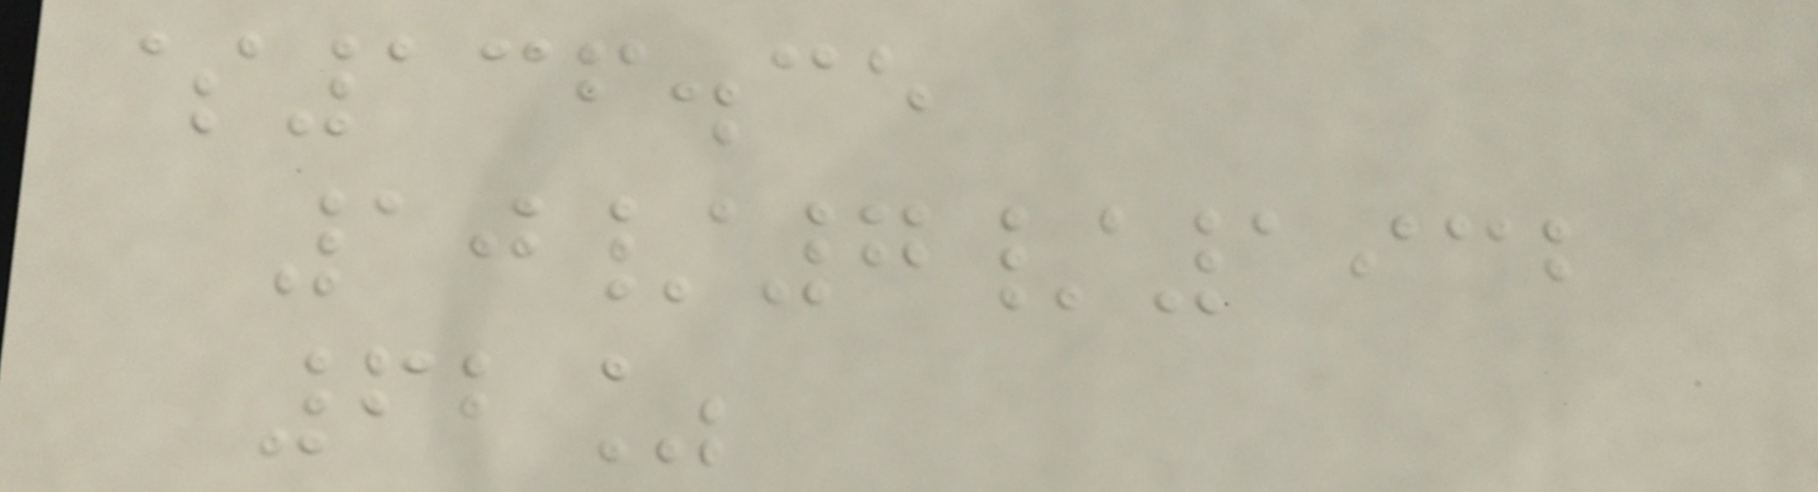$136.35
10/7/1932
62%
